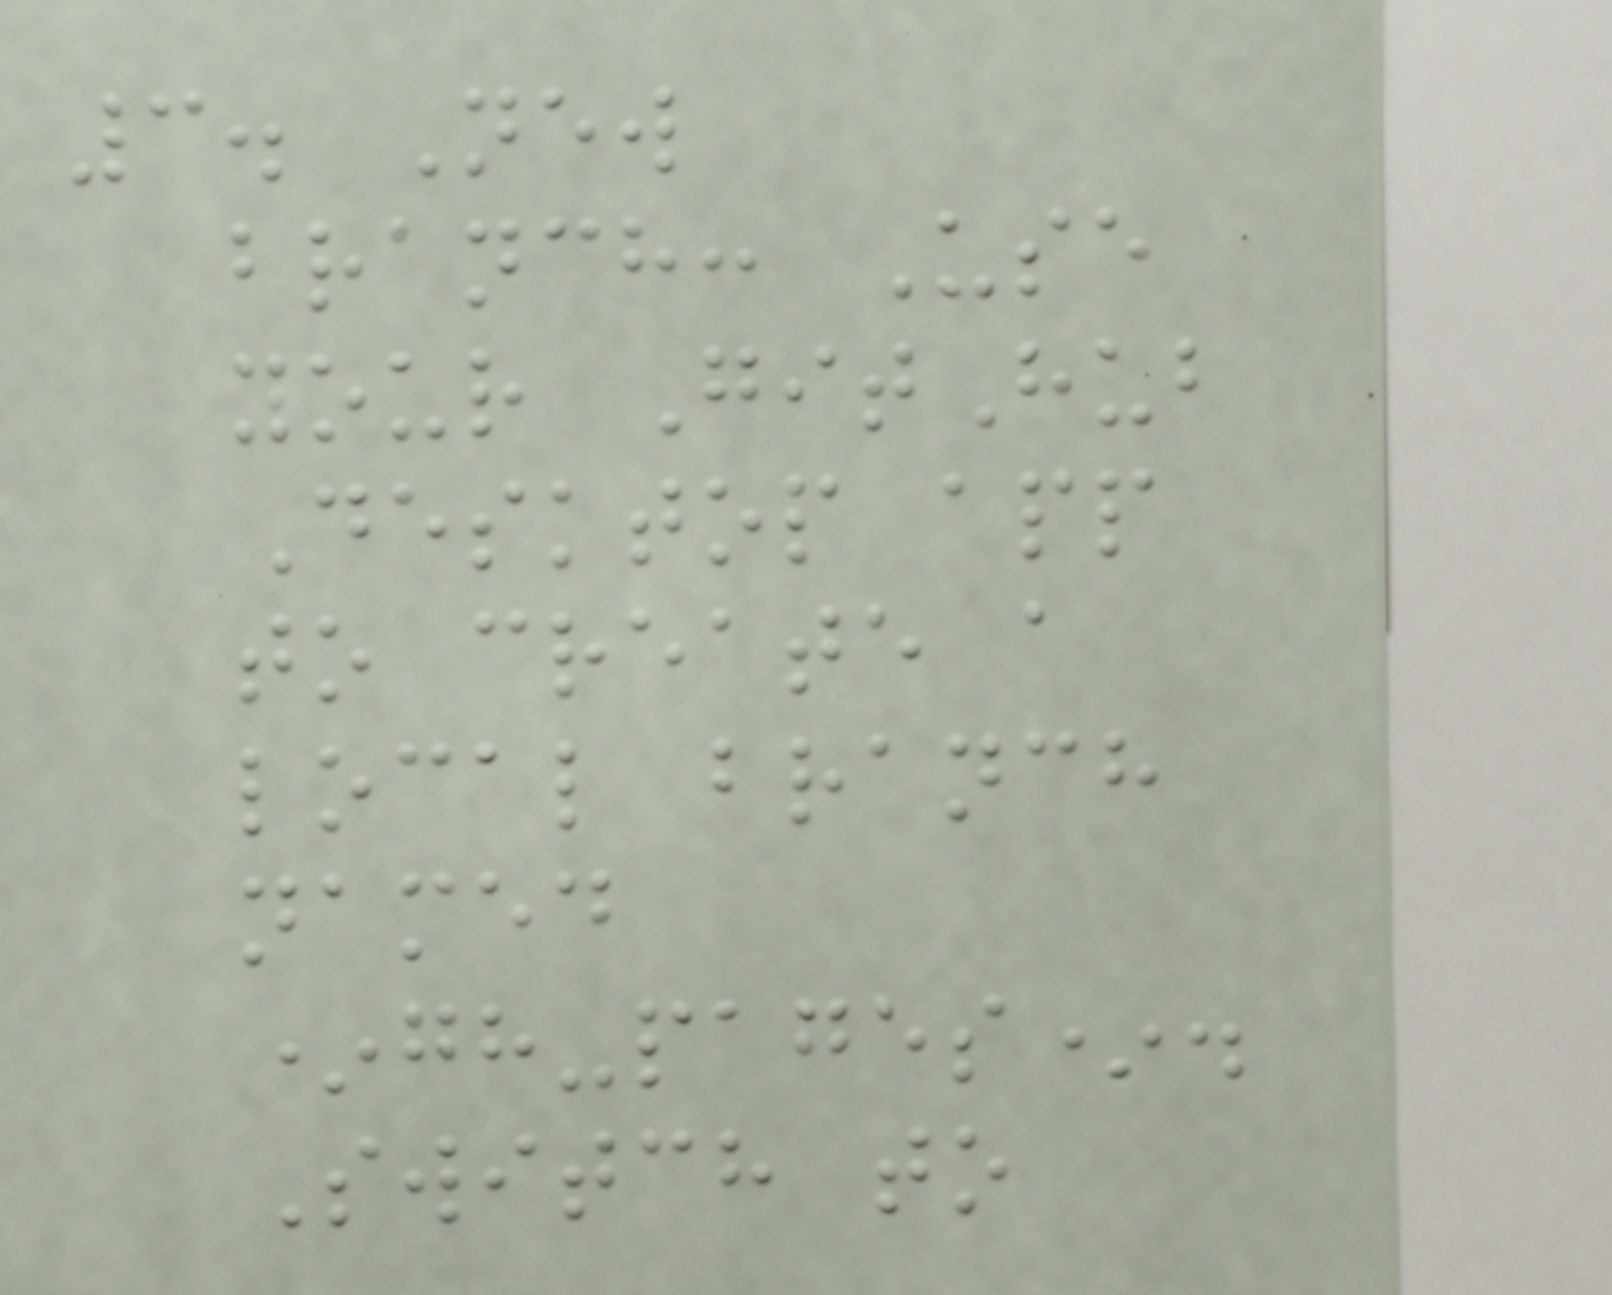3. New
branch: Use
your GitHub
Desktop app
to create a
local branch
named
*gh-pages*.
Switch to
